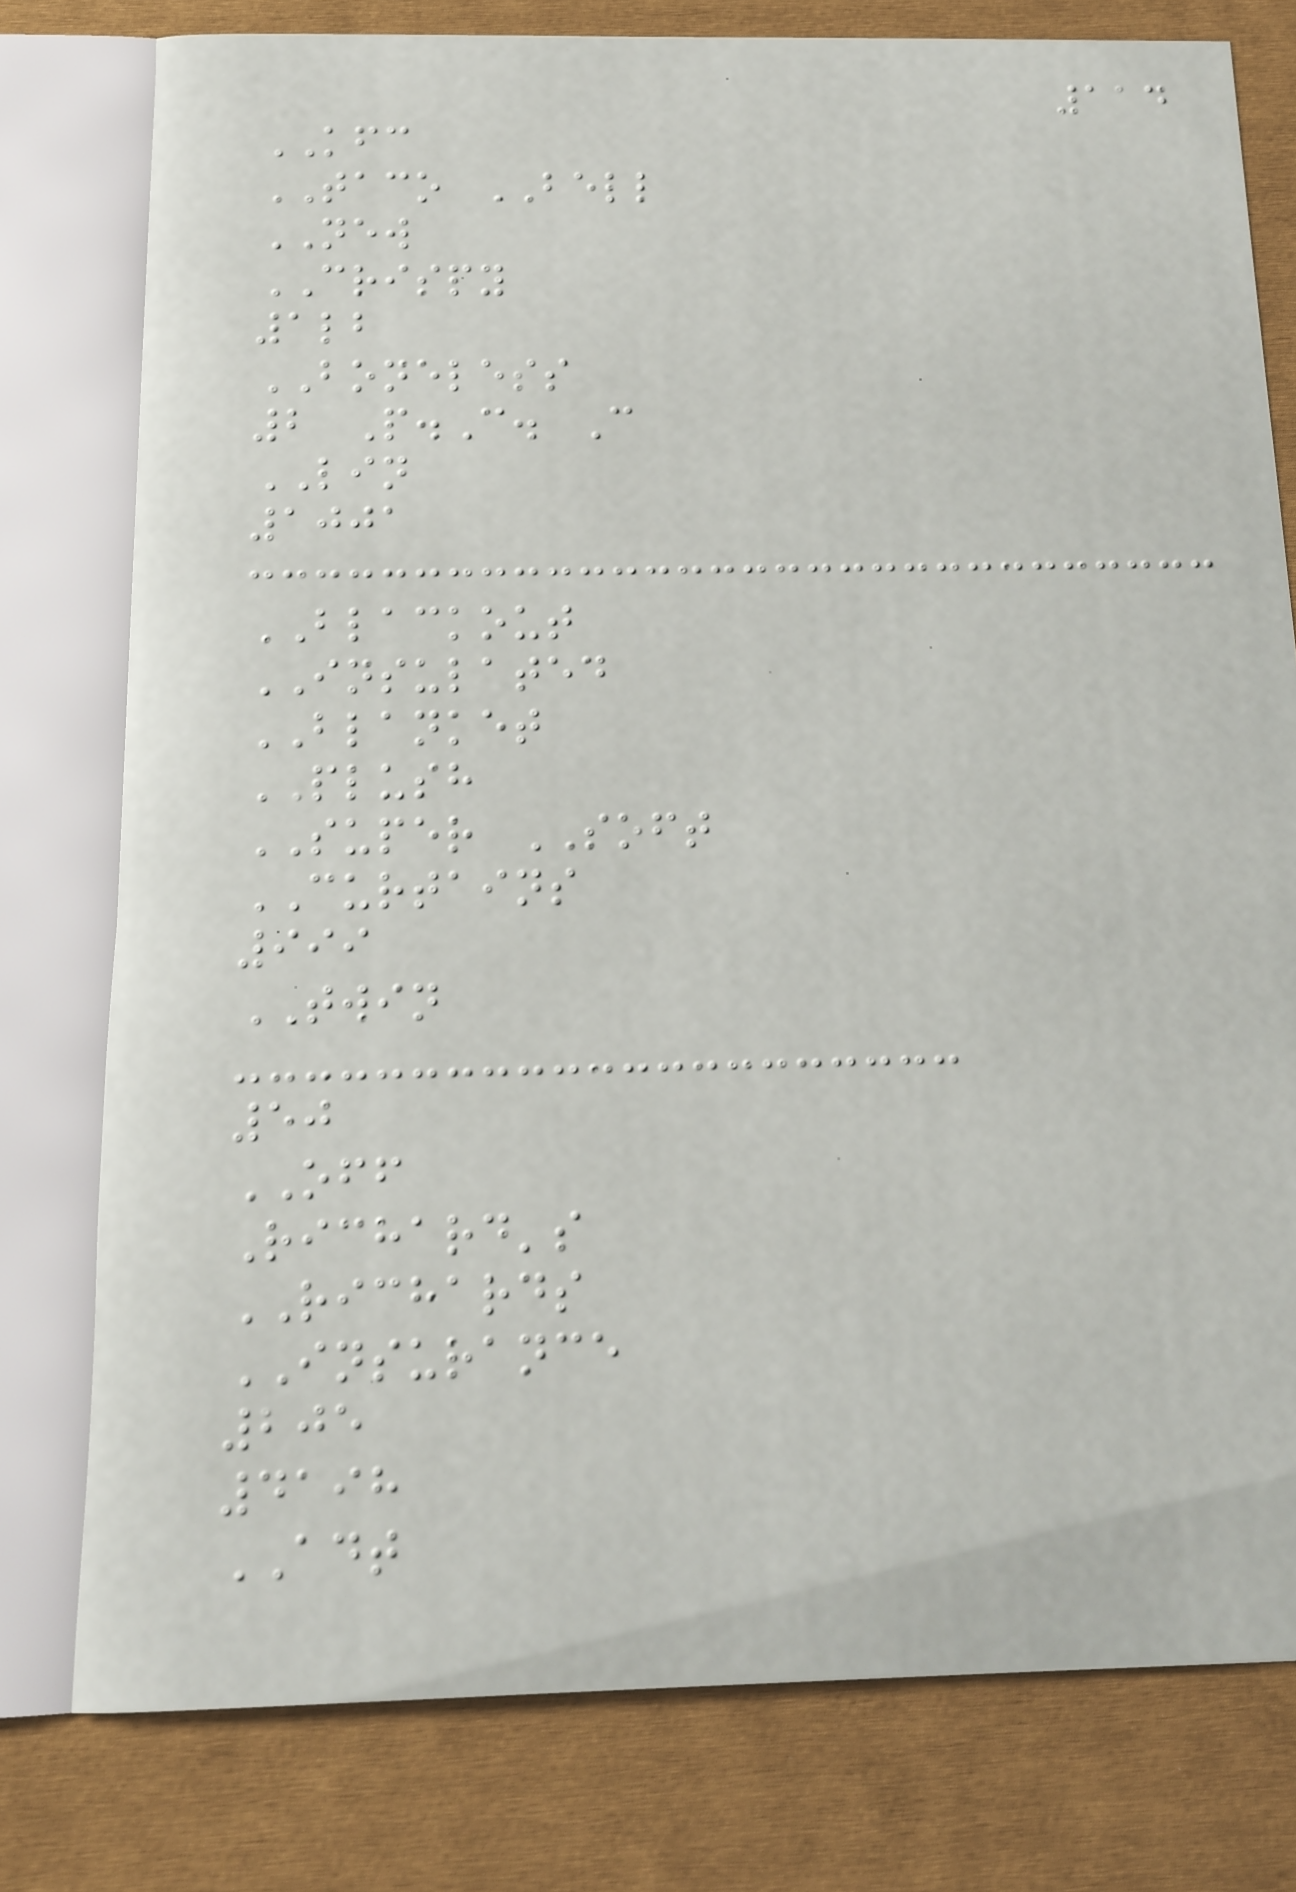114
KFC
TACO BELL
NEW
CRISPY
1lb
BONELESS
2 P.C. C
LIN
1001
BLACKOUT
INSULATED
BLANKET
PLUSH
SUPER SOFT
CURTAINS
999
TWIN
50
OFF
Richard's
RICHARDS
INSURANCE
205
4198
ADT
